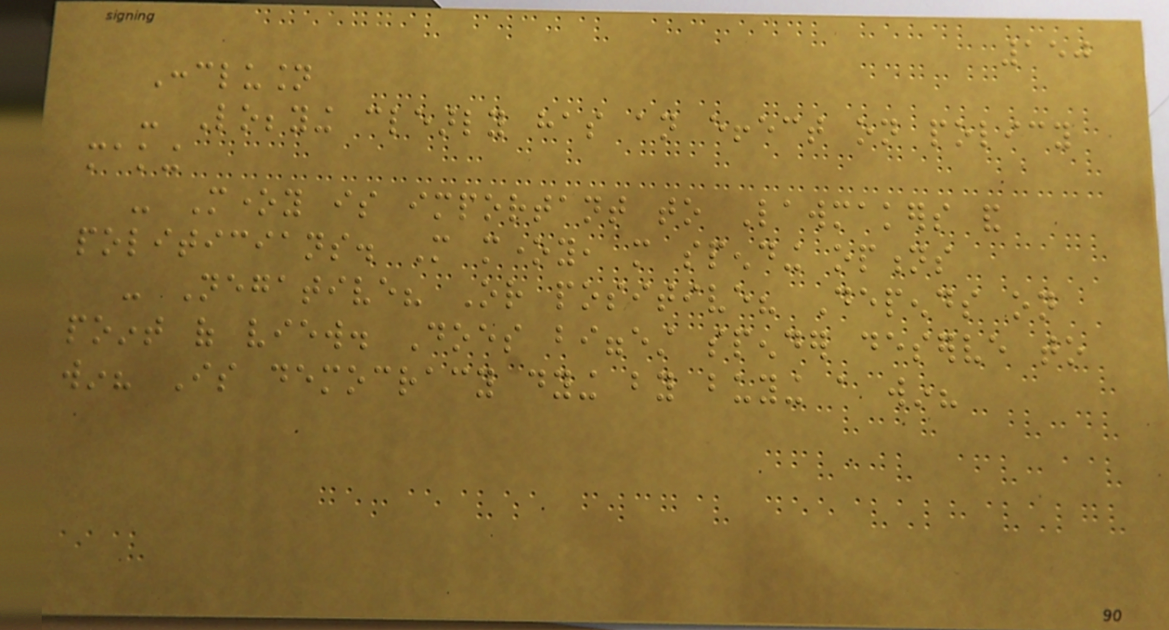150
Conclusion
- Lobbying clearly has an effect on policy
making
- Money is important to Lawmakers and
politicians. More money, more spending options
- Negative? Or positive? Depends on
point of view. Does biggest spender deserve to
win? Is democracy dying by buying a win?
